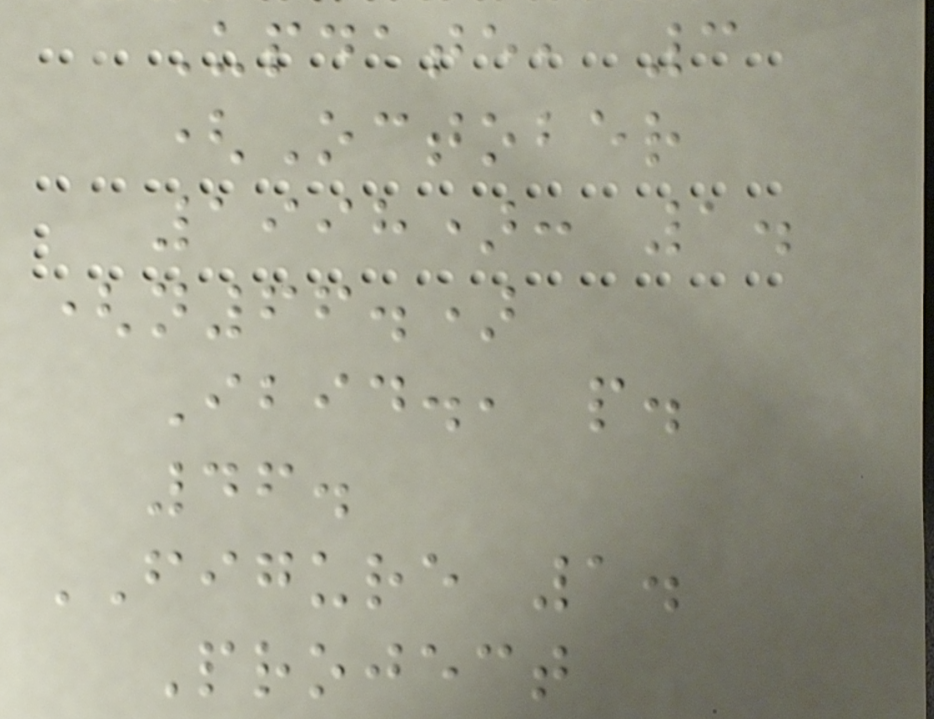Update, 3
(October
1998): 1.
(n66.)
Ibid., p.
46.
FIGURE 1.
Project
